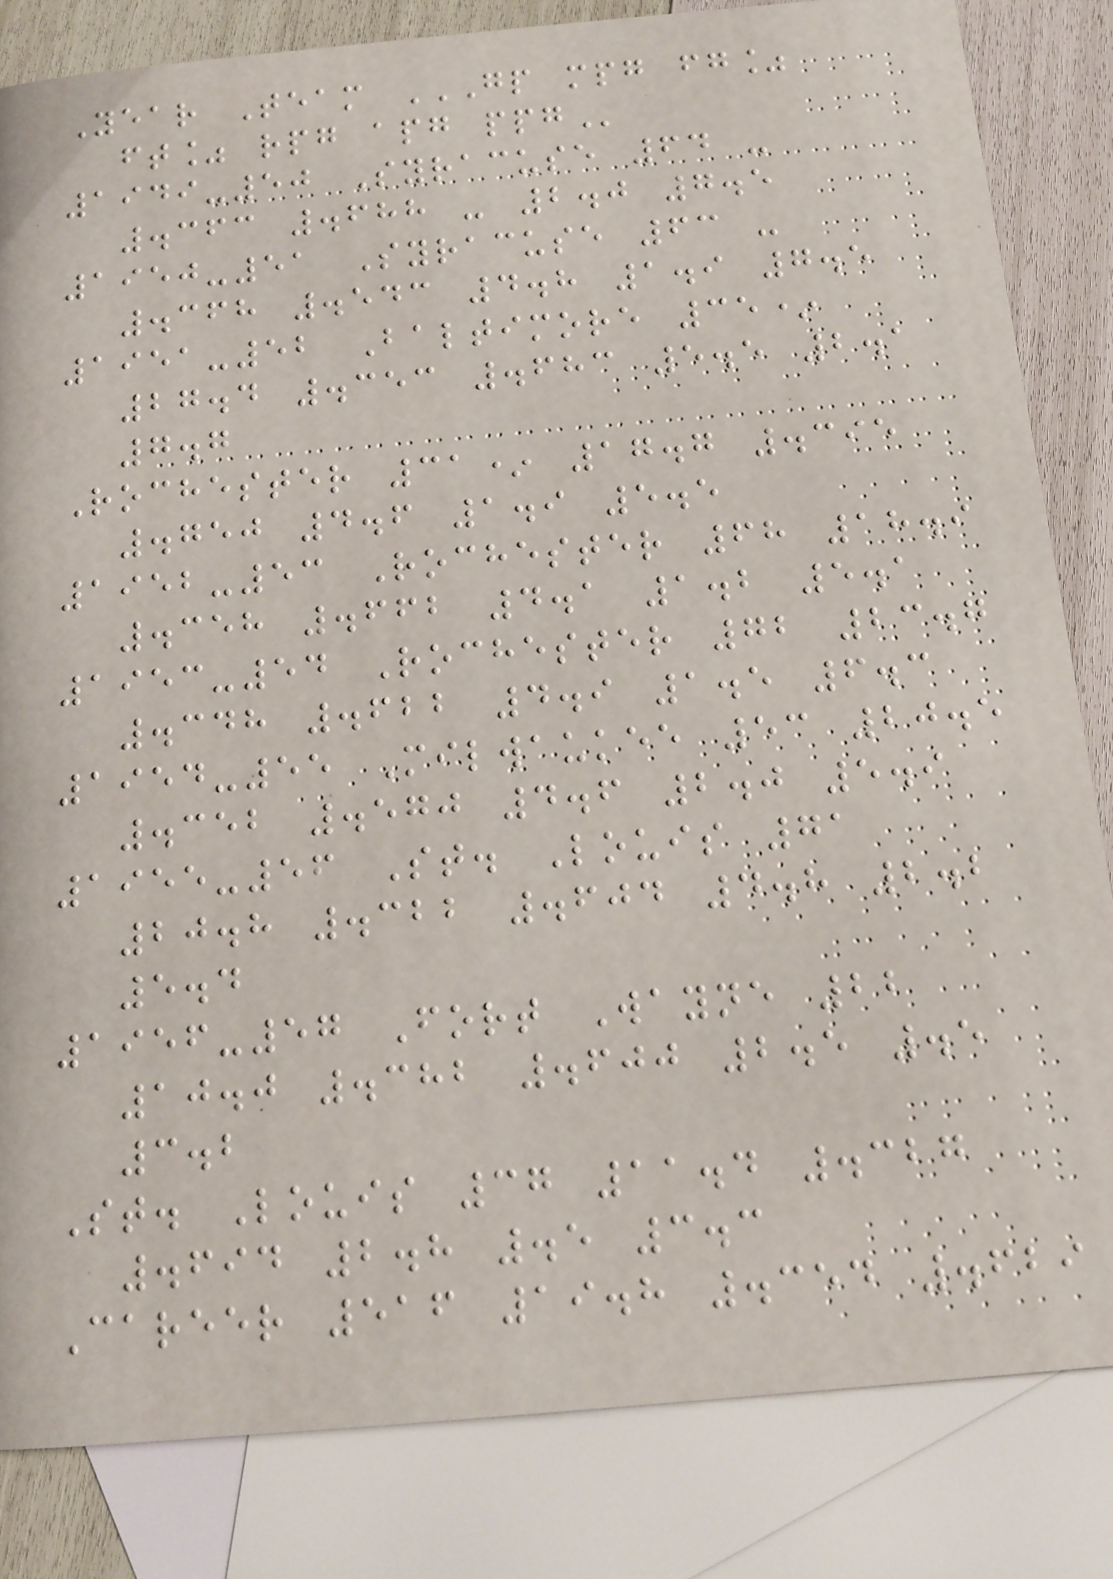Year Team GP MPG FG%
FT% RPG APG PPG
1949-50 Syracuse 64 -
.363 .688 - 2.0 7.5
1950-51 Syracuse 63 -
.368 .543 4.8 1.9 7.5
1951-52 Baltimore 35*
27.4 .353 .683 5.5 2.1
7.7
Rochester 31* 17.7 .395
.750 4.6 1.9 5.5
1952-53 Rochester 68 18.9
.358 .662 4.1 1.2 5.1
1953-54 Rochester 72 23.7
.348 .622 4.9 1.5 6.3
1954-55 Milwaukee 53 20.5
.352 .570 4.6 2.0 5.9
1955-56 St. Louis 71
20.8 .322 .604 4.8 2.2
5.4
1956-57 Fort Wayne 22
10.0 .382 .600 2.5 .5
3.2
St. Louis 37 11.4 .327
.694 2.8 .5 3.3
Career 516 19.8 .354 .629
